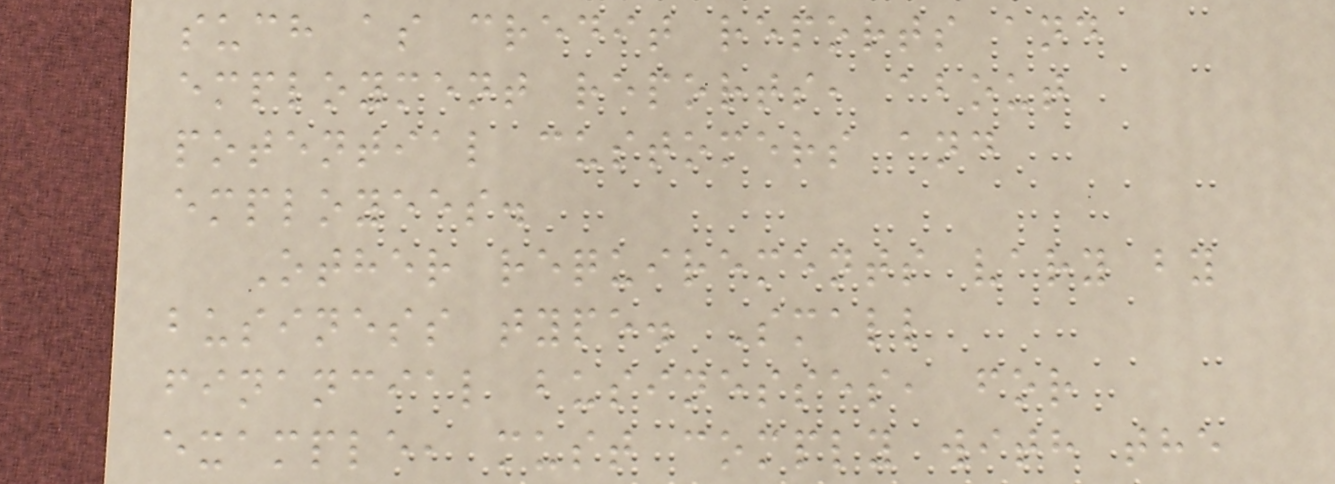such as credit reports and
employment reports, about
potential customers and
employees.
Other requirements vary by
business type. Small
financial businesses, for
example, must comply with the
